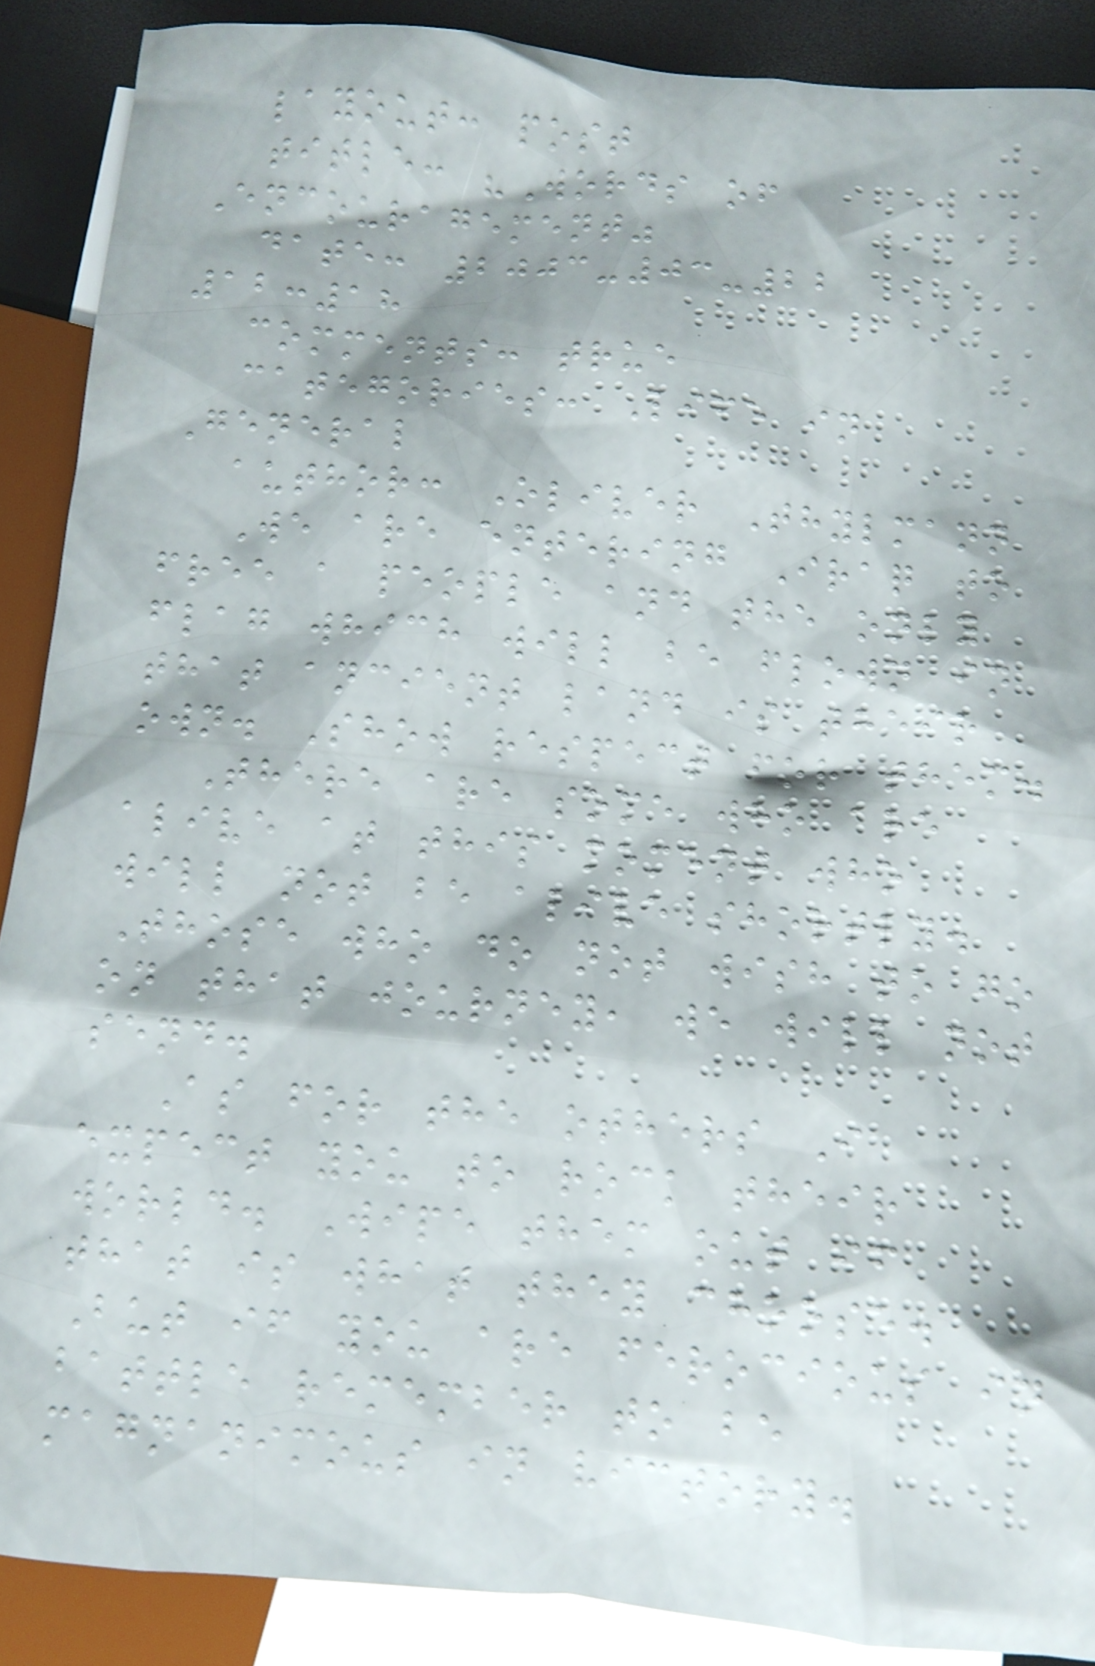layout: post
title: "Words of
Encouragement"
date: 2003-03-22
12:18
comments: true
categories: Life in
General
author: Oliver Thylmann
We are entering Iraq to
free a people and the only
flag which will be flown in
that ancient land is their
own. Show respect for them.
There are some who are
alive at this moment who
will not be alive shortly.
Those who do not wish to go
on that journey, we will not
send.
As for the others I
expect you to rock their
world. Wipe them out if
that is what they choose.
But if you are ferocious in
battle remember to be
magnanimous in victory.
